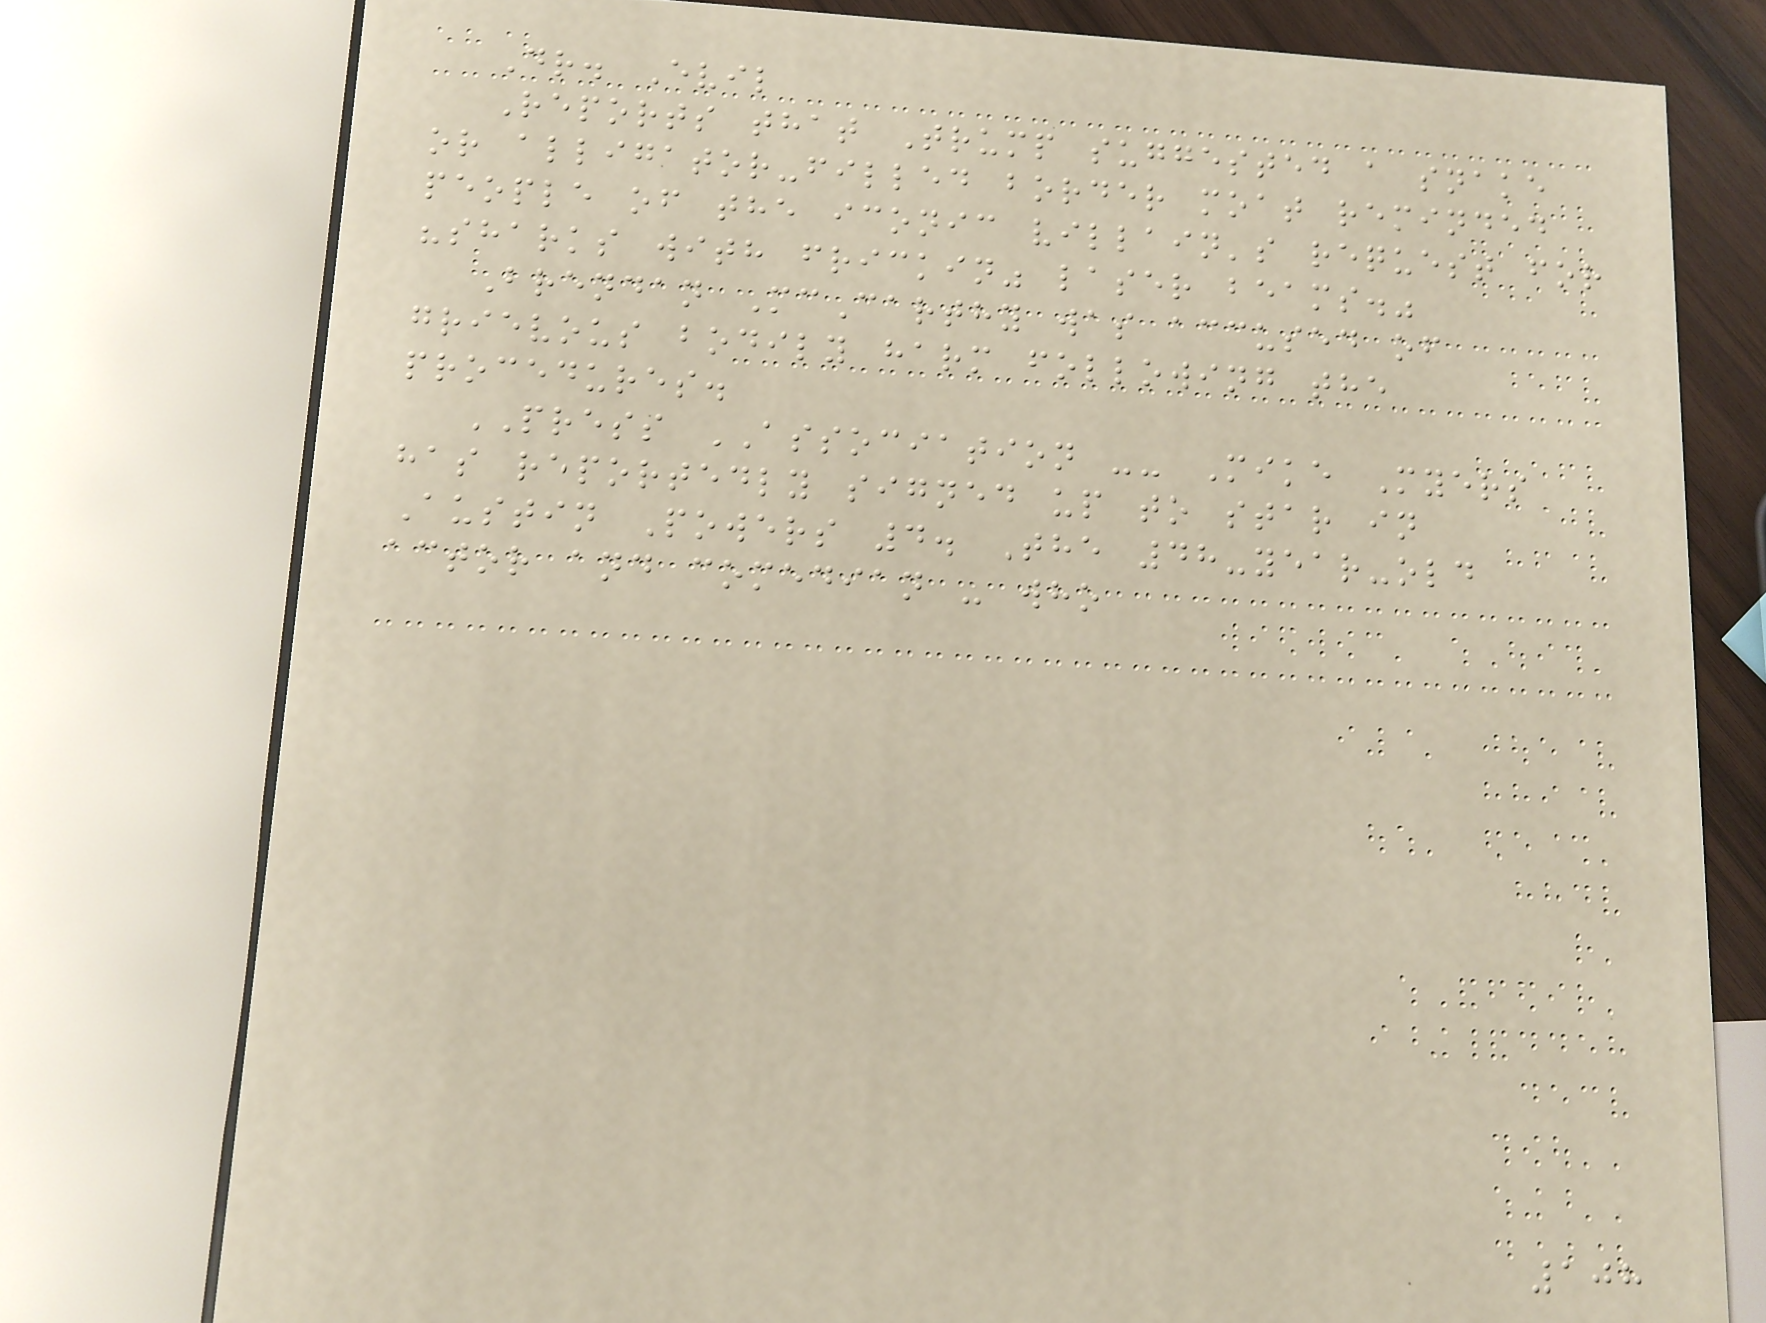Dr. Evil
Reports that Trump suggested a snake
or alligator-filled border moat reminded
people of the iconic villain's request for
"sharks with frickin" laser beams."
Brendan McCarthy was accused of
grievous bodily harm following the
procedures.
PRESS ASSOCIATION -- Mike Myers
has reportedly signed up to star in
Austin Powers 4. The 48-year-old
actor and comedian - who
108
